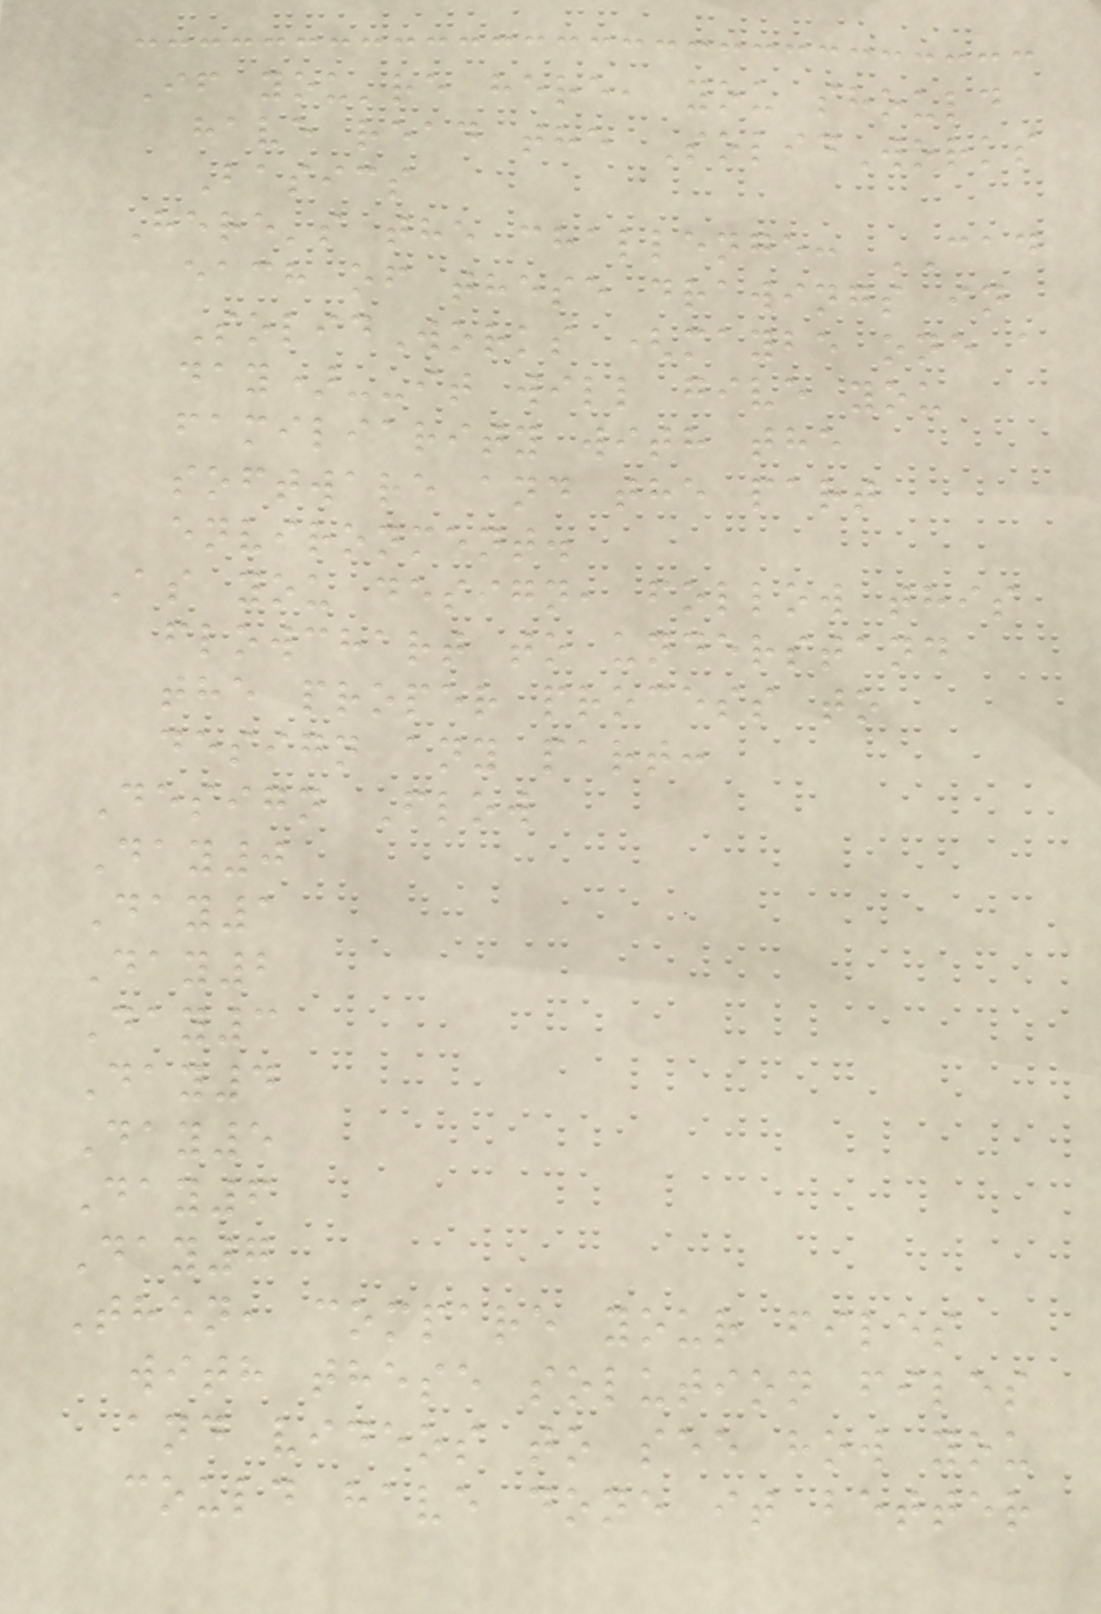If you're here, you should
have read the SolidWorks
Basics
Here's the challenge: CAD
each of these drawings in
SolidWorks (maybe one a
day)--it will give you
familiarity with the
software and the part
environment.
As you design, follow this
flowchart to understand
the proper process to
design any part:
Design Flow
Day0
Day1
Day2
Day3
Day4
Day5
Day6
Day7
Then, compare your files
with these solution files
and videos to see how you
could have done it better
